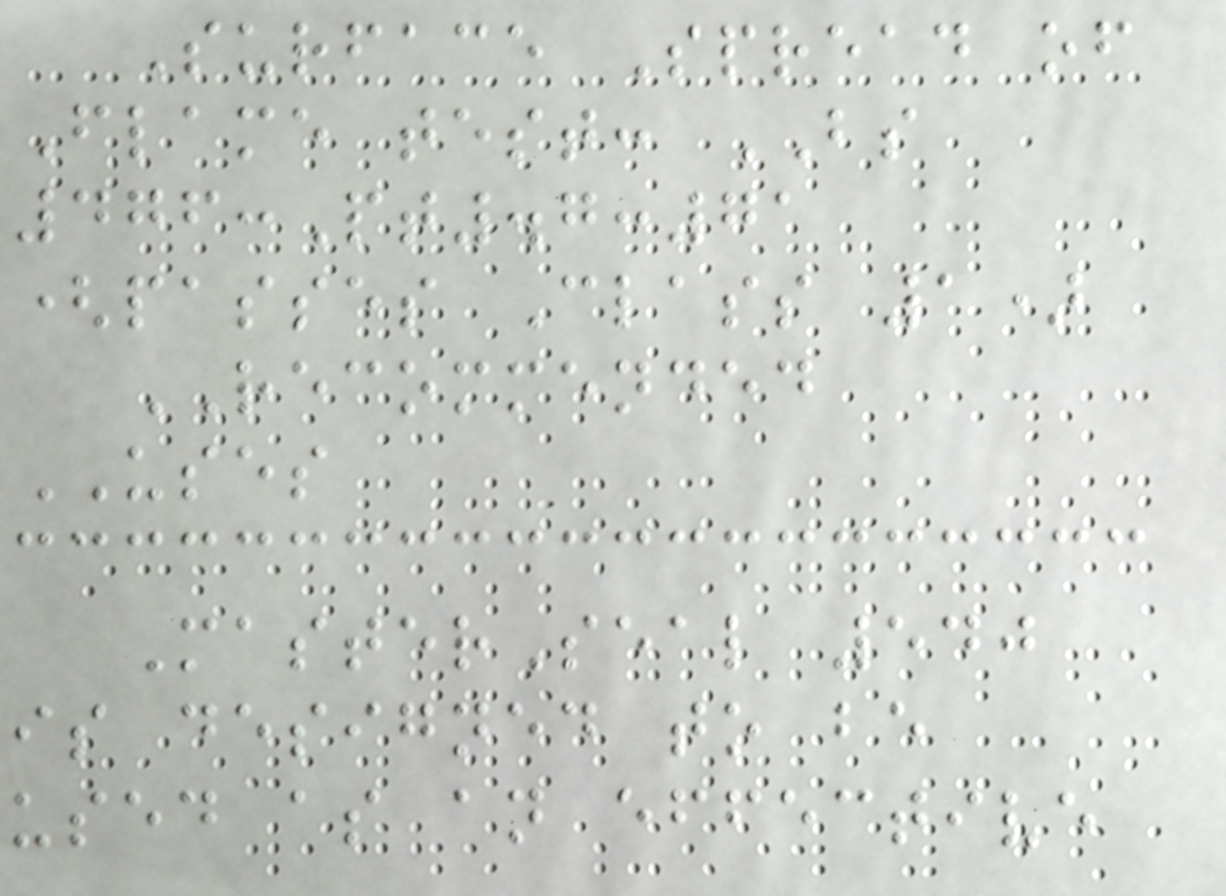Surface Spread of
Flame test: BS
476:Pt.7:71
(passes Class 1)
RECOMMENDED
USES
MasterSeal 540
is designed to be
used as an effective
